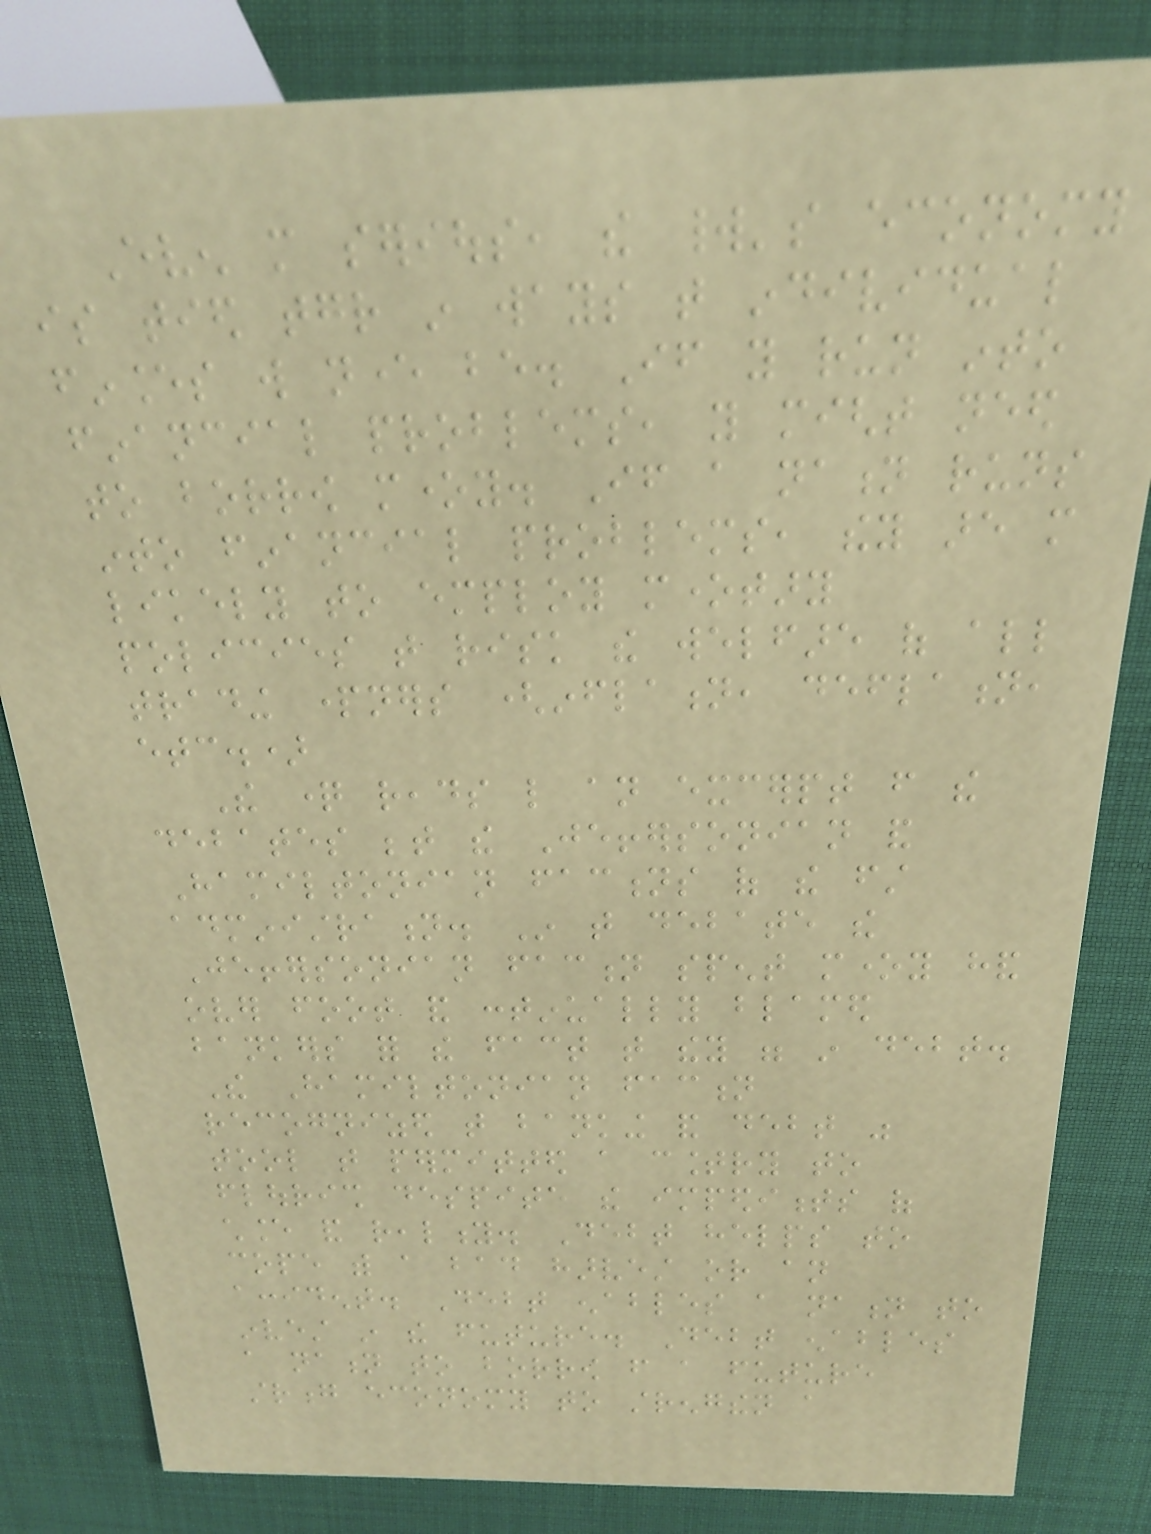Even more serious, the world's economy
is tied together in ways that individual
finances will never be. If you run into
financial problems, you might need
to borrow money. If a nation runs
into financial problems, they are more
likely to employ monetary
policies that risk the welfare of all
trading partners (inflation, deflation,
etc.)
The question reads like an excerpt from the
debates between the Jeffersonian and
Hamiltonian factions of the first
administration. In that debate the
Jeffersonian faction spent money hand
over foot and continually blamed
bankers for the fact that they were in debt.
The Hamiltonian faction
recognized that banking and debt was
tool that permitted a country to
flourish despite the impediments of
chance and reality. Debt helps to
cope with a bad harvest or an
accident. Debt enables a nation to
invest in the future. Debt enables
a nation to borrow from a future
strong economy to strengthen a
